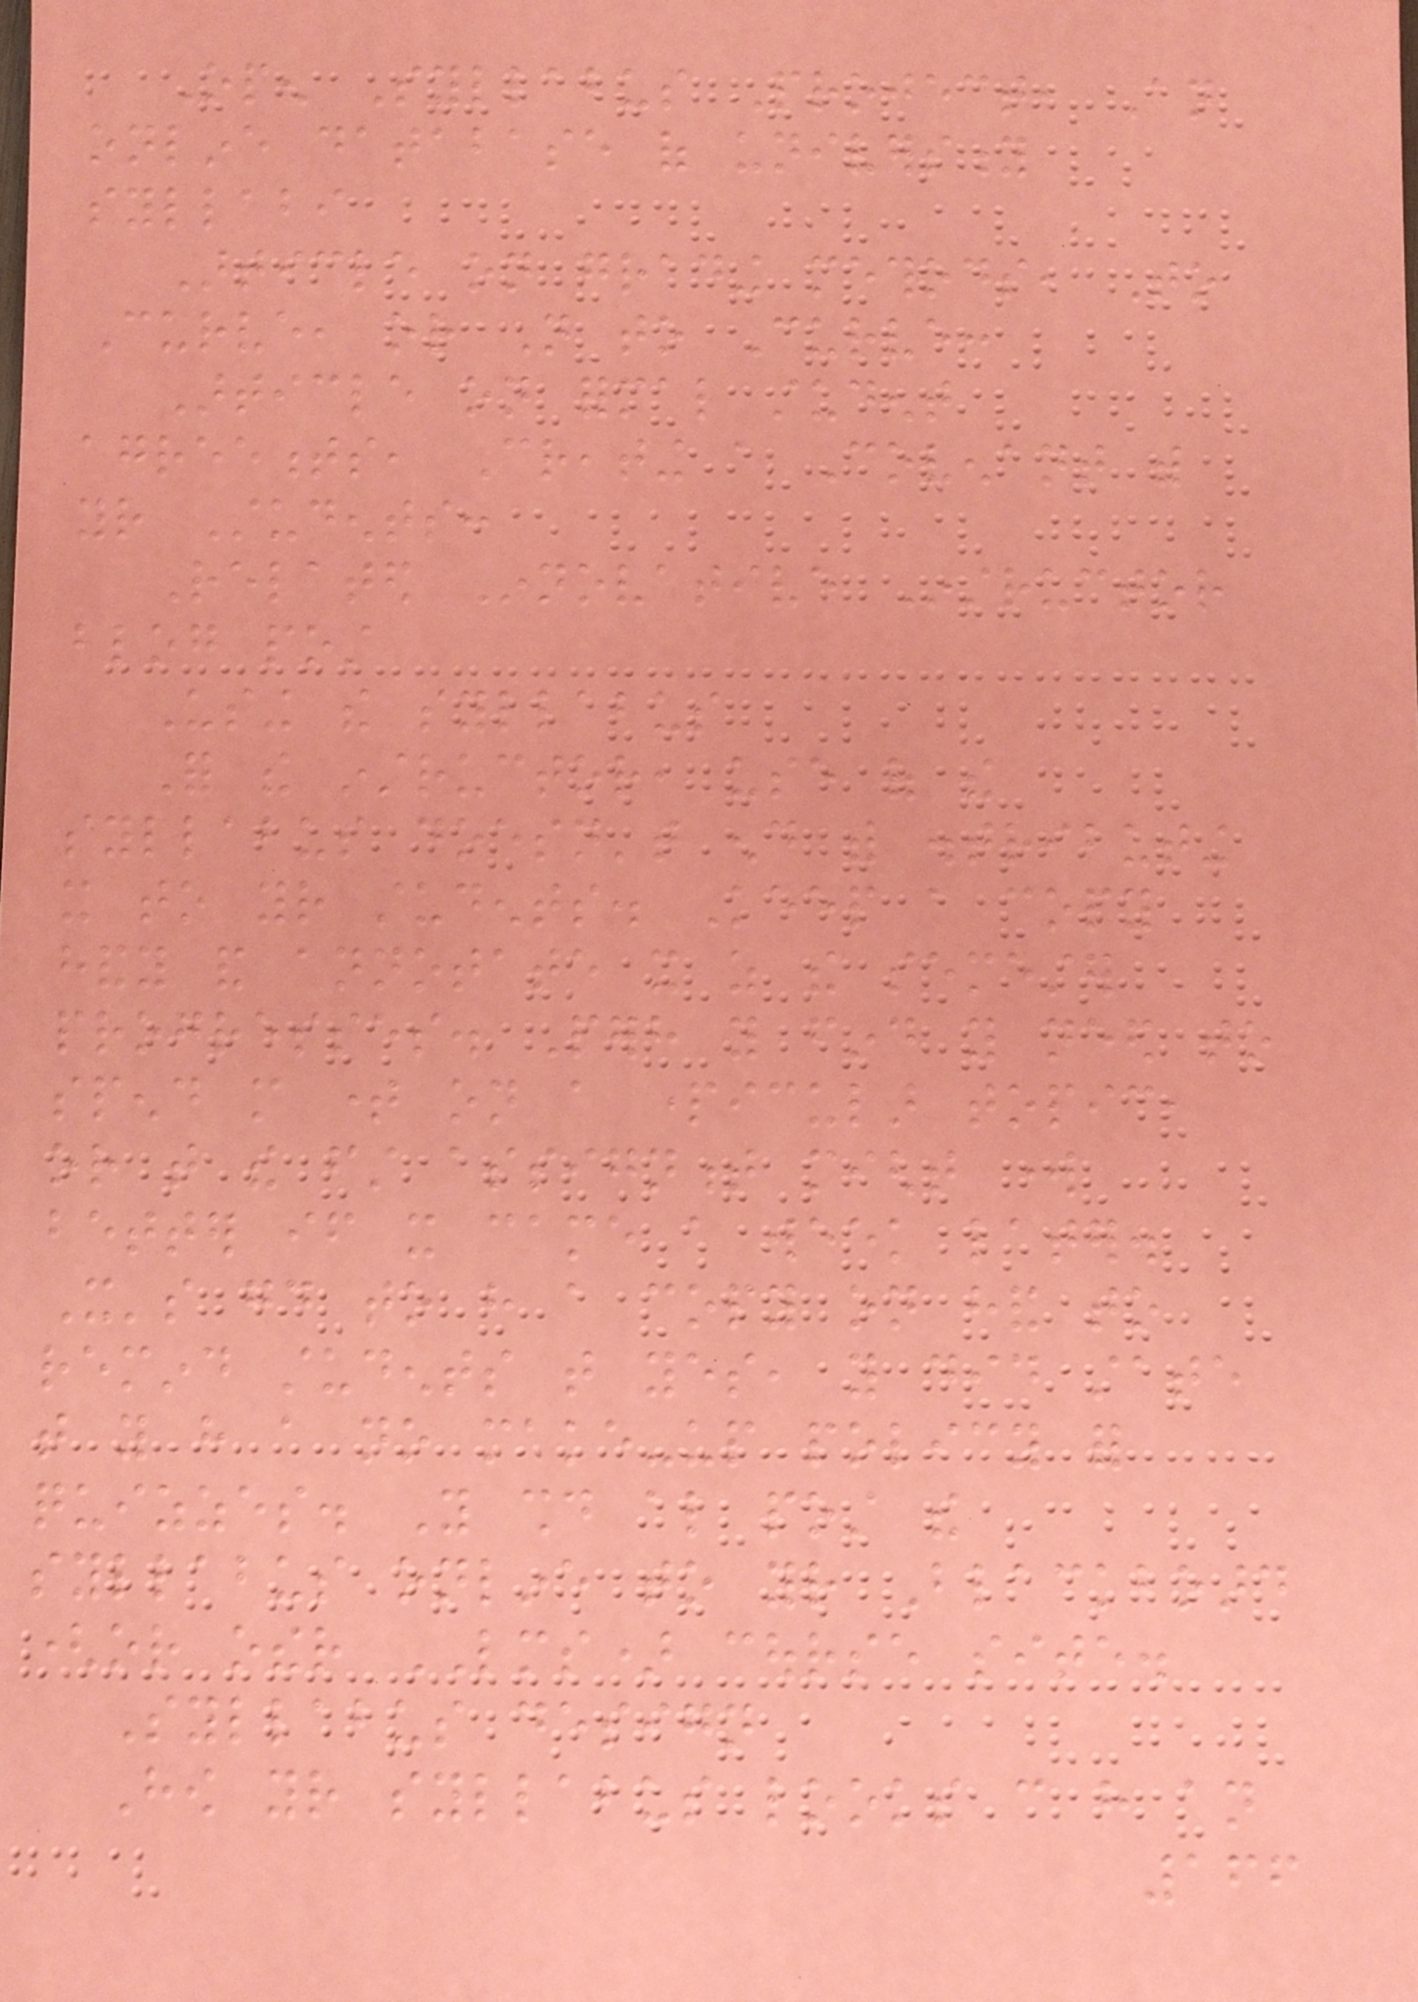Open Syllabus Project, An
online database of university
syllabi
Article on grading methods, To
Curve, or Not to Curve:
Article on formal student
agreements, Creating a Covenant with
your Students:
Related Innovative Instructor
blog post
Using the syllabus
For the instructor, use of the
syllabus doesn't end with distributing
it to your students. Keep a copy
handy and annotate it as the semester
progresses. Perhaps you find you need to
spend more time on a particular topic,
or that the first assignment might work
better if it came a week later.
It's good to have a copy on hand to
remind students that yes, you did state
that you have a no make-up policy for
quizzes. You should also post the
syllabus online to your Blackboard
(or other LMS) course site.
Syllabus design
How your syllabus looks can have an
166
